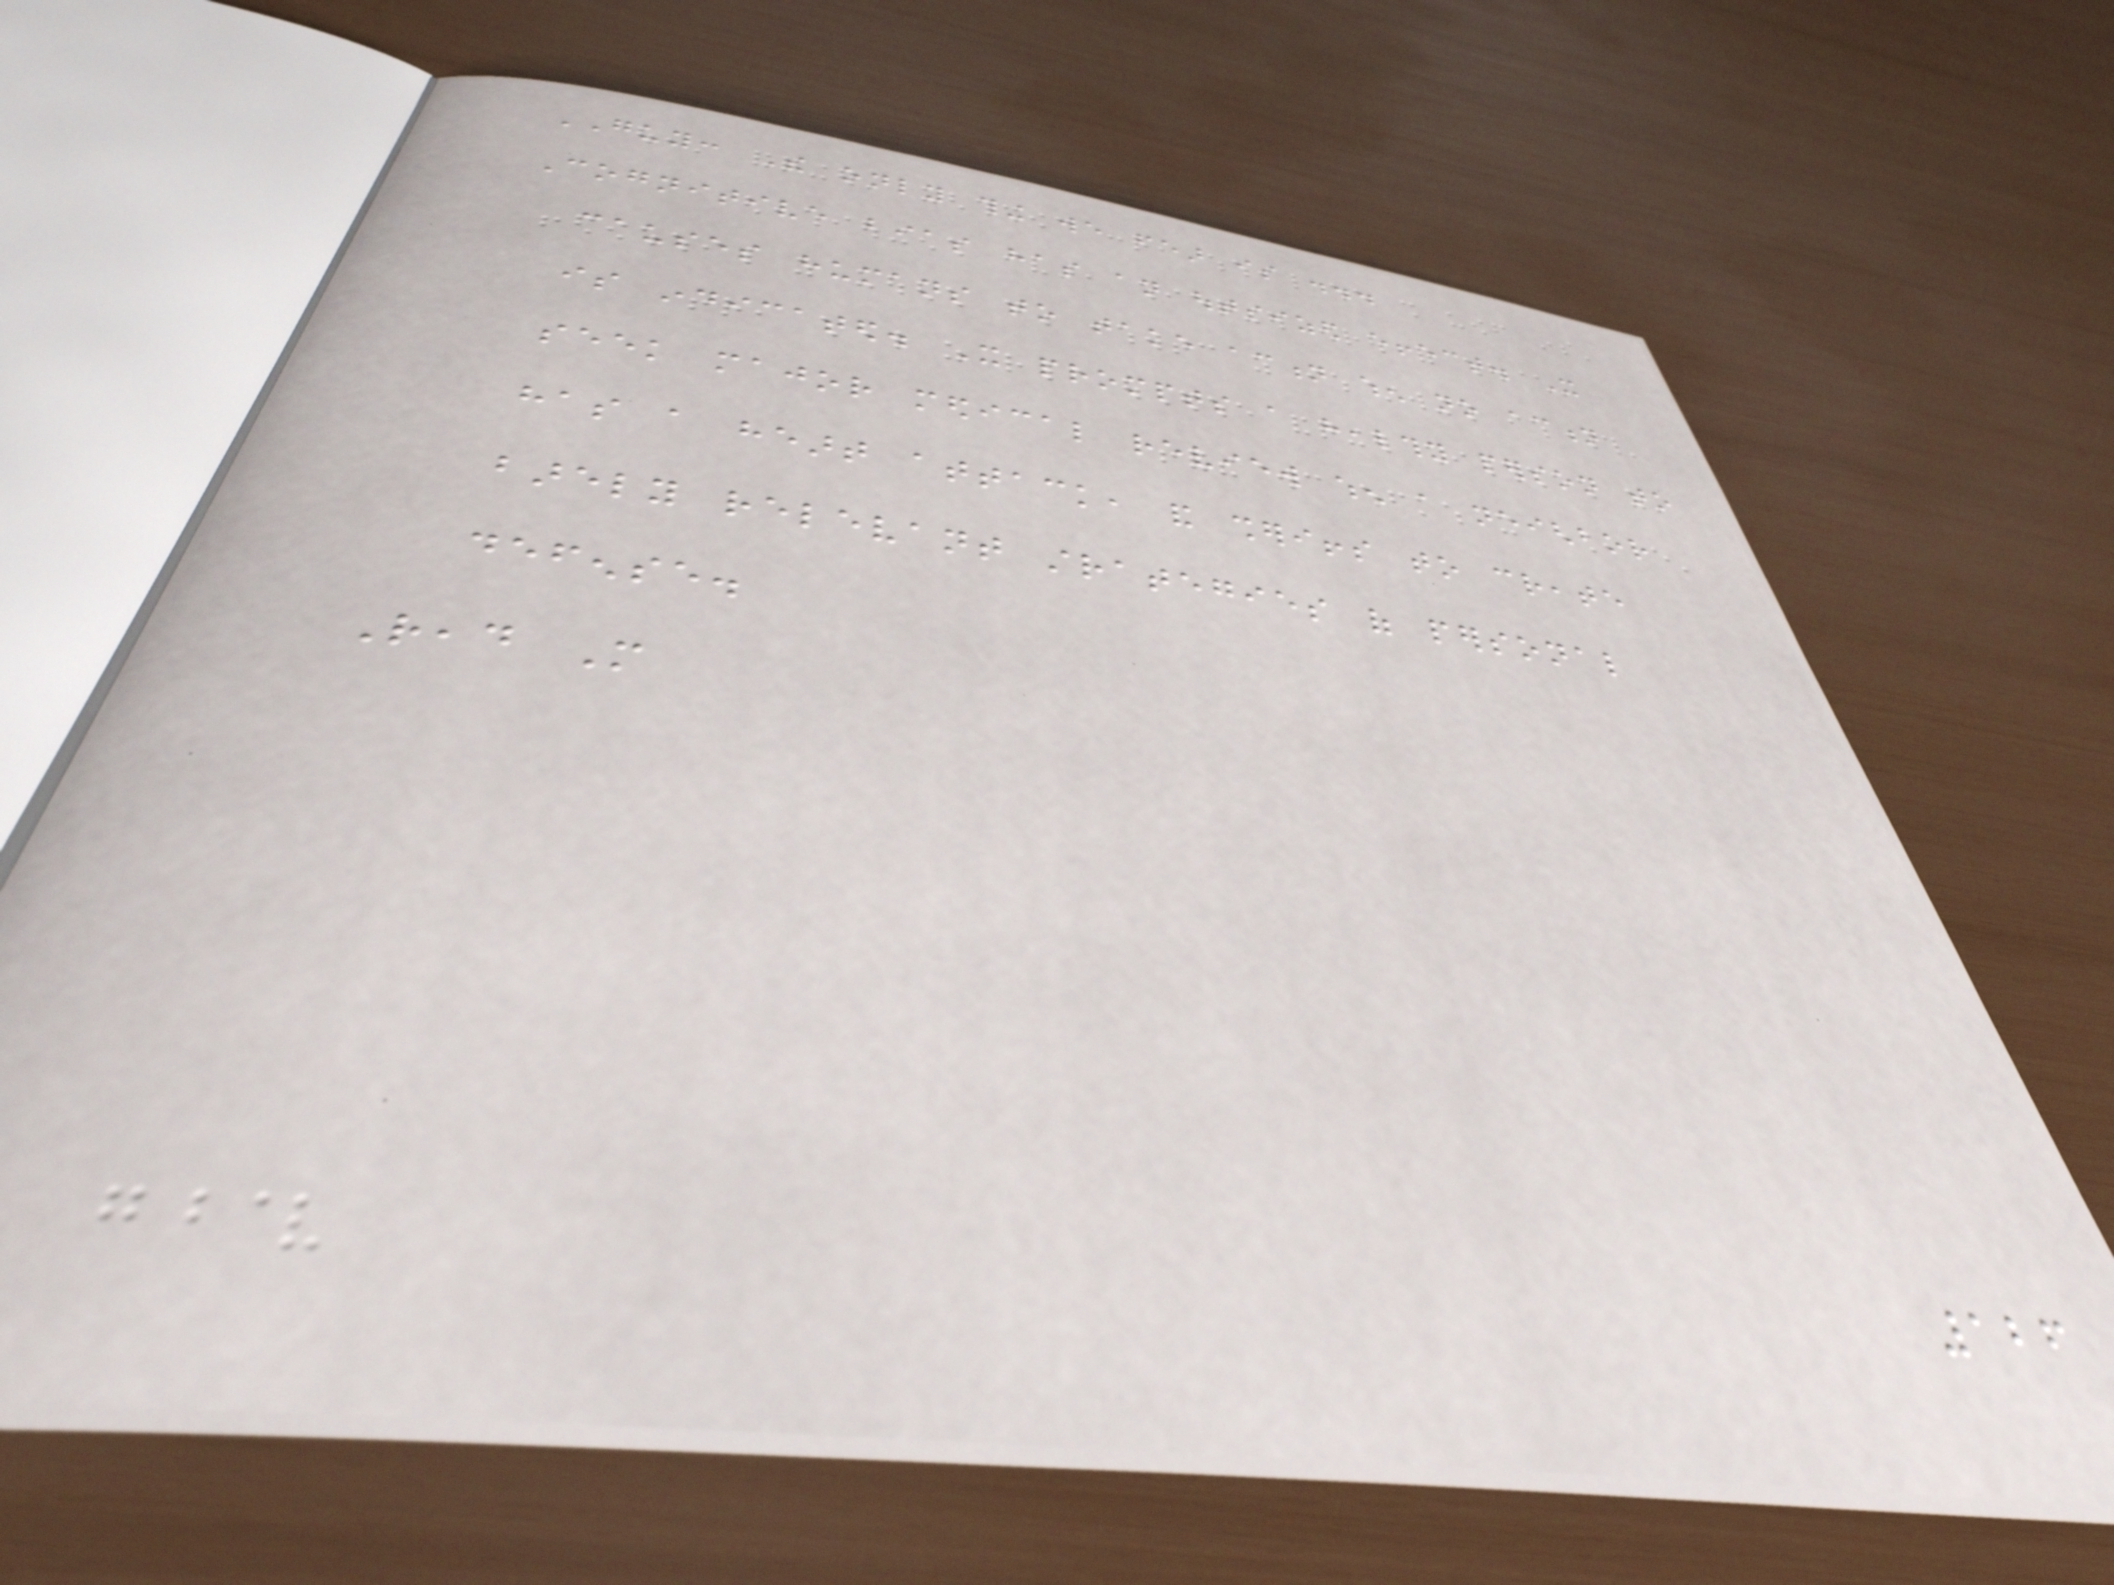GUY: The only thing we fear is ...
Cognitive bias has an outsized effect. It
causes humans to take action when no action
is indicated. It prompts a healthy person to
seek major medical review when a neighbor
has a heart attack, and sheriffs to create
barely relevant strategies of personal
defense.
Read More
126
